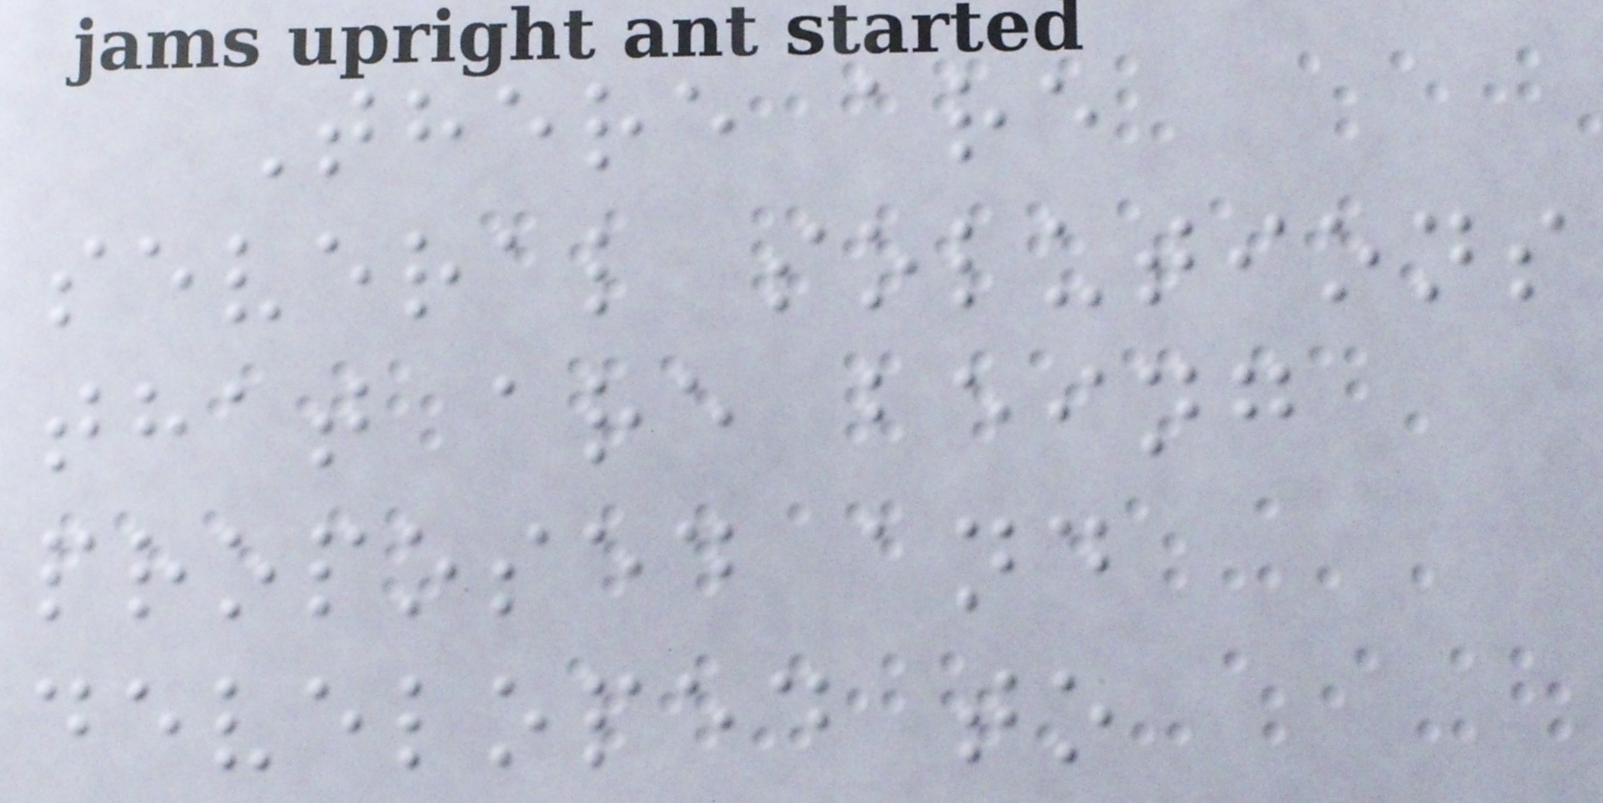There are
several solutions
that are being
proposed and
developed to
